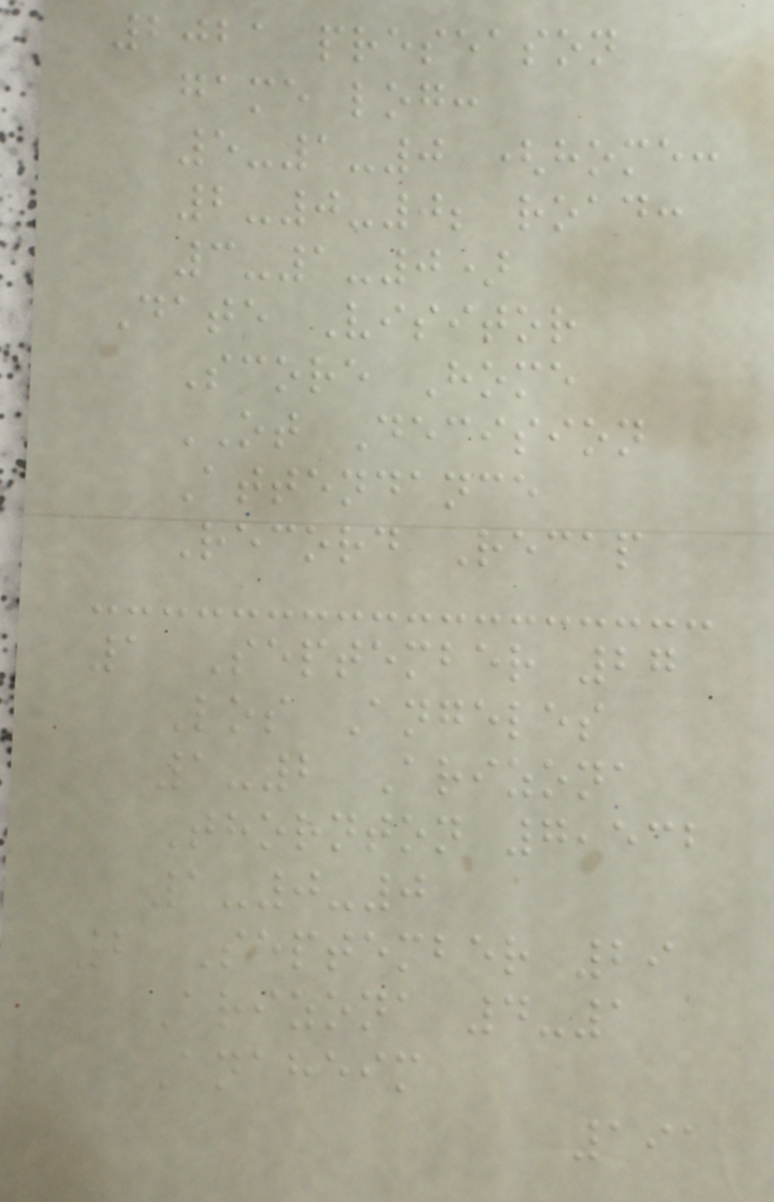2021 preseason
game log:
5-1-0 (home:
2-0-0; road:
3-1-0)
Date Visitor
Score Home
OT Decision
Attendance
Record Recap
1 September 27
Los Angeles
1-2 Arizona
Thornton 7,532
1-0-0
2 September 29
Arizona 4-1
Anaheim
191
